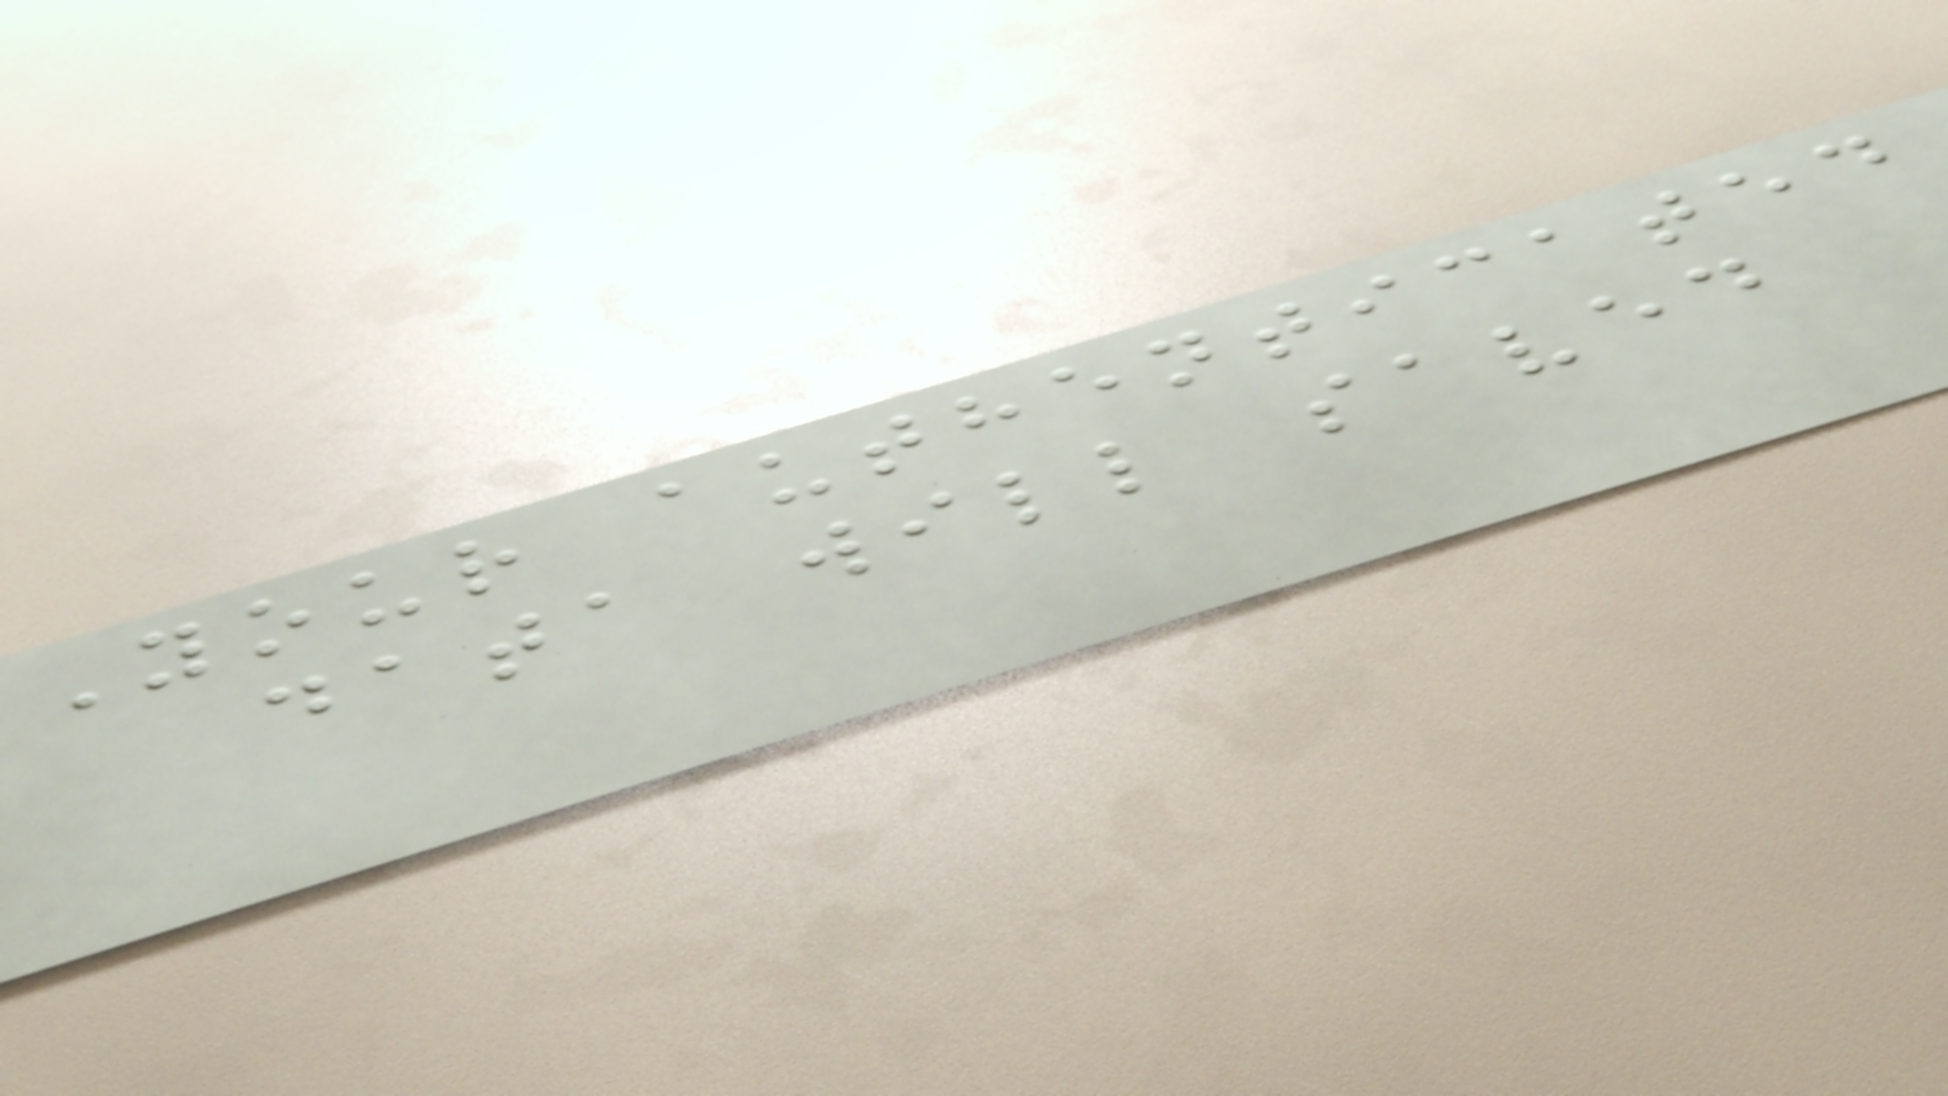Your authenticated
data will saved
